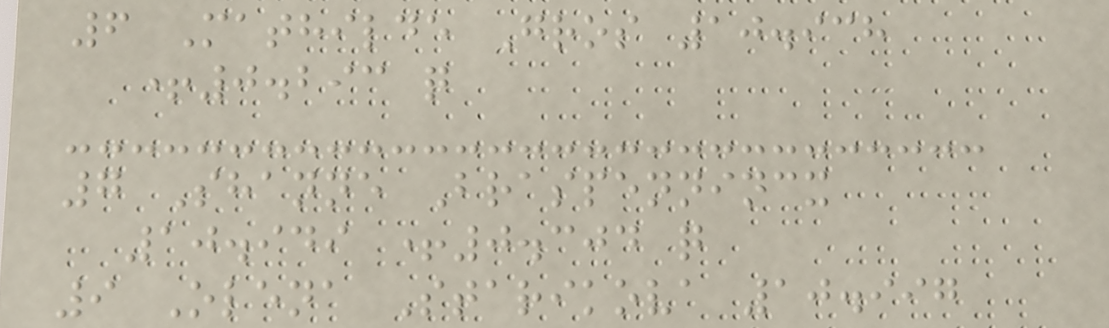6 Mathilde Gros 10.938
+0.293 q
7 Shanne Braspennincx
10.949 +0.304 q
9 Olena Starikova 10.997
